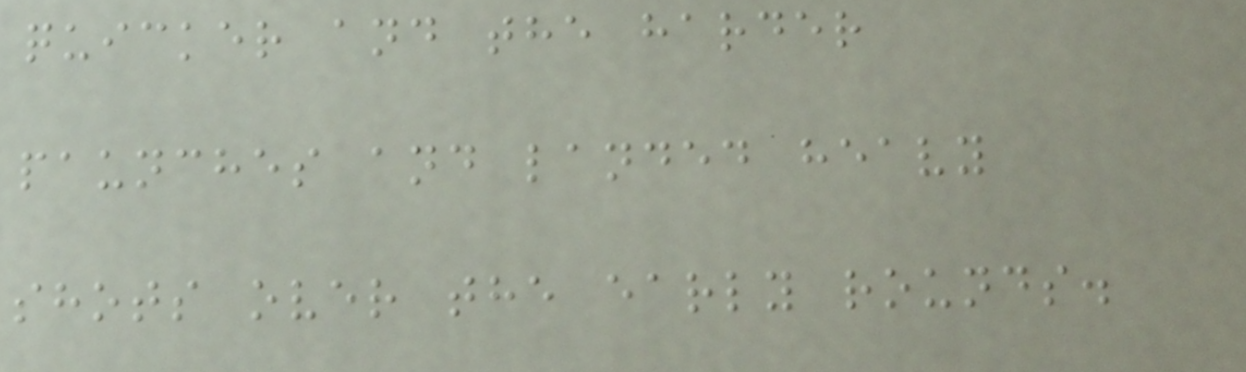quicker and the harder
paunches and landed heavy
shots over the early rounds.
